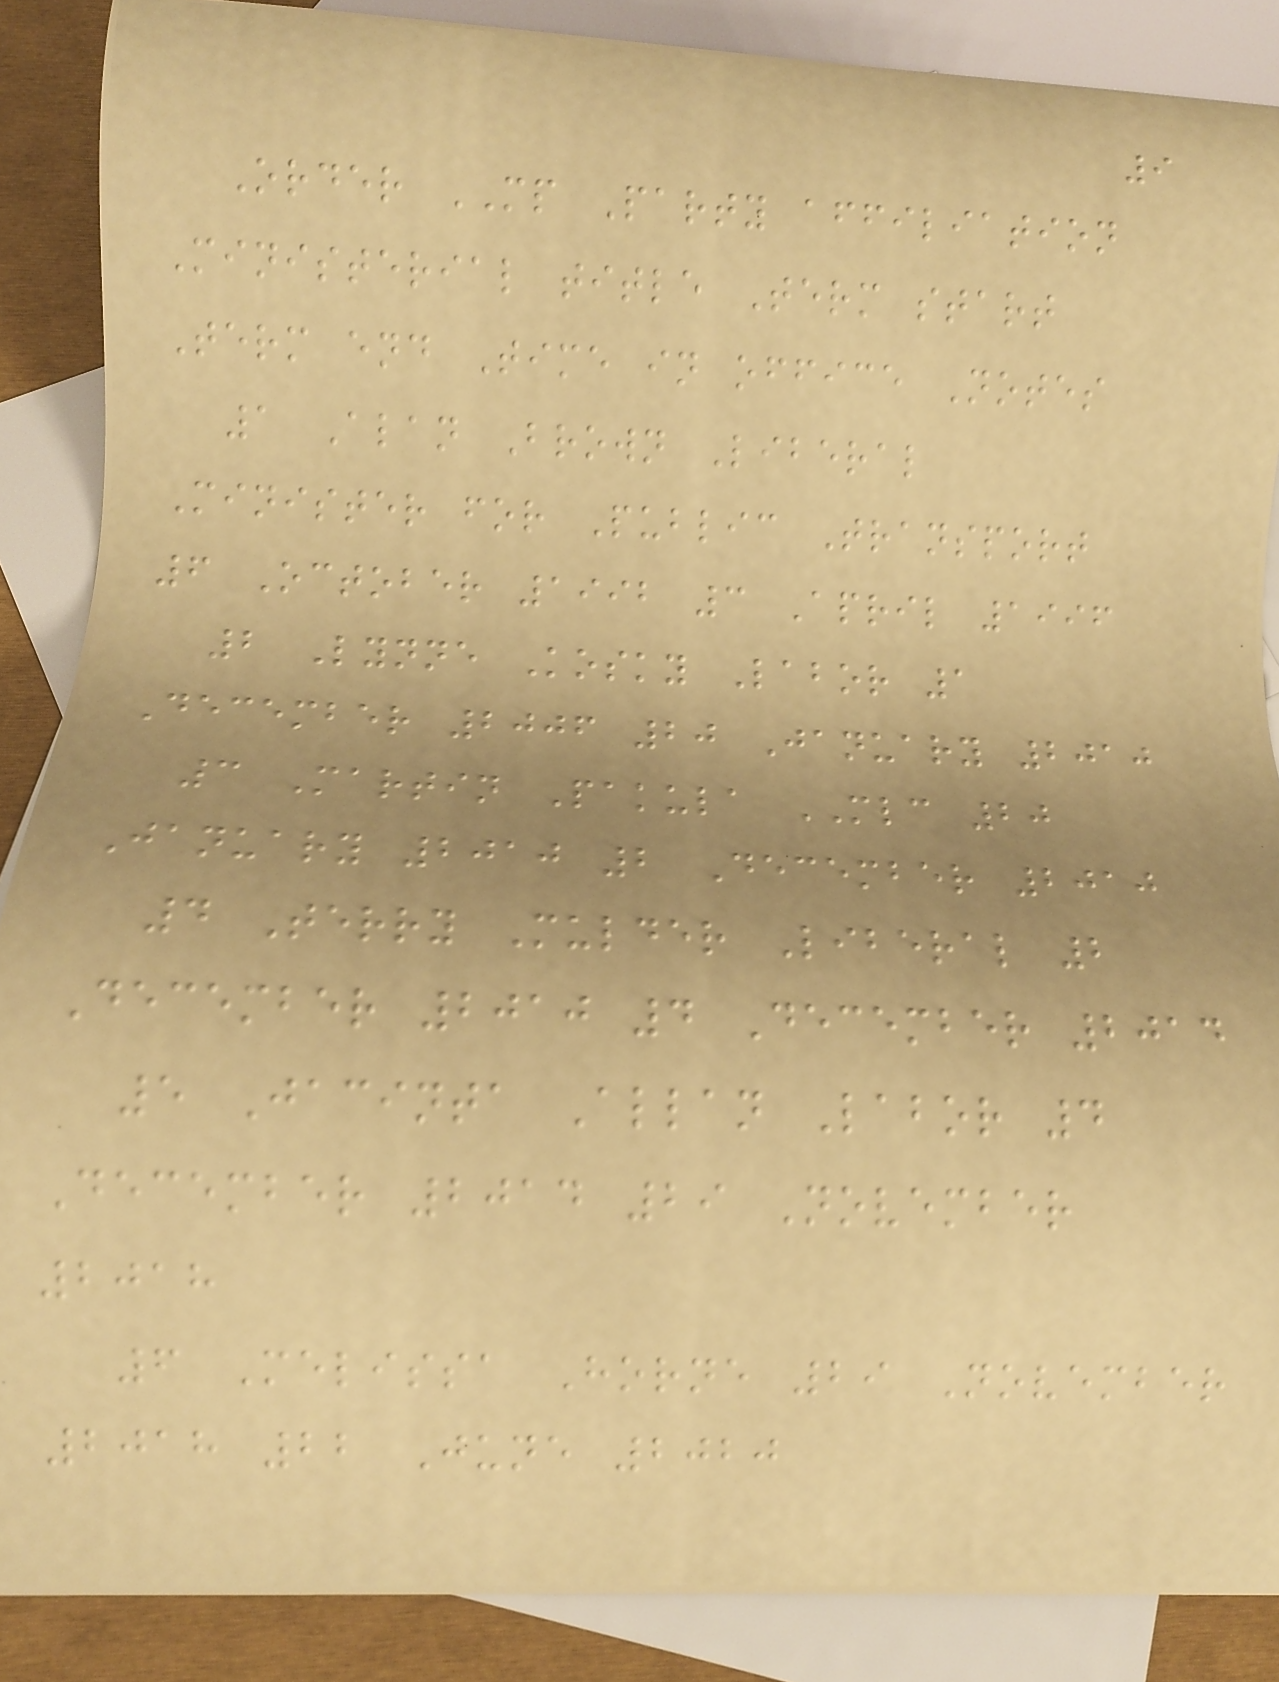9
Order MP Party affiliation
Ministerial title Term start
Term end Time in office Notes
1 Alan Brown Liberal
Minister for Public Transport
6 October 1992 3 April 1996
2 Lynne Kosky Labor 1
December 2006 20 January 2010
3 Martin Pakula MLC 20
January 2010 2 December 2010
4 Terry Mulder Liberal 2
December 2010 4 December 2014
5 Jacinta Allan Labor 4
December 2014 29 November
2018
6 Melissa Horne 29 November
2018 22 June 2020
